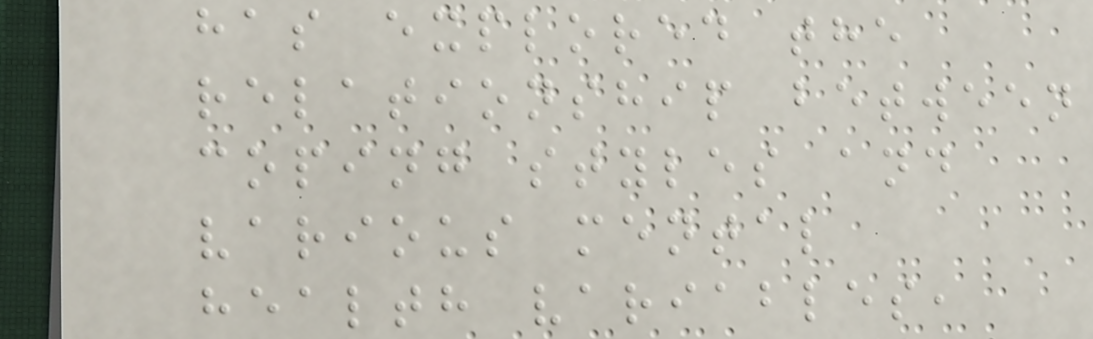has explored the
relationship between
coping styles and
various mental
health variables,
